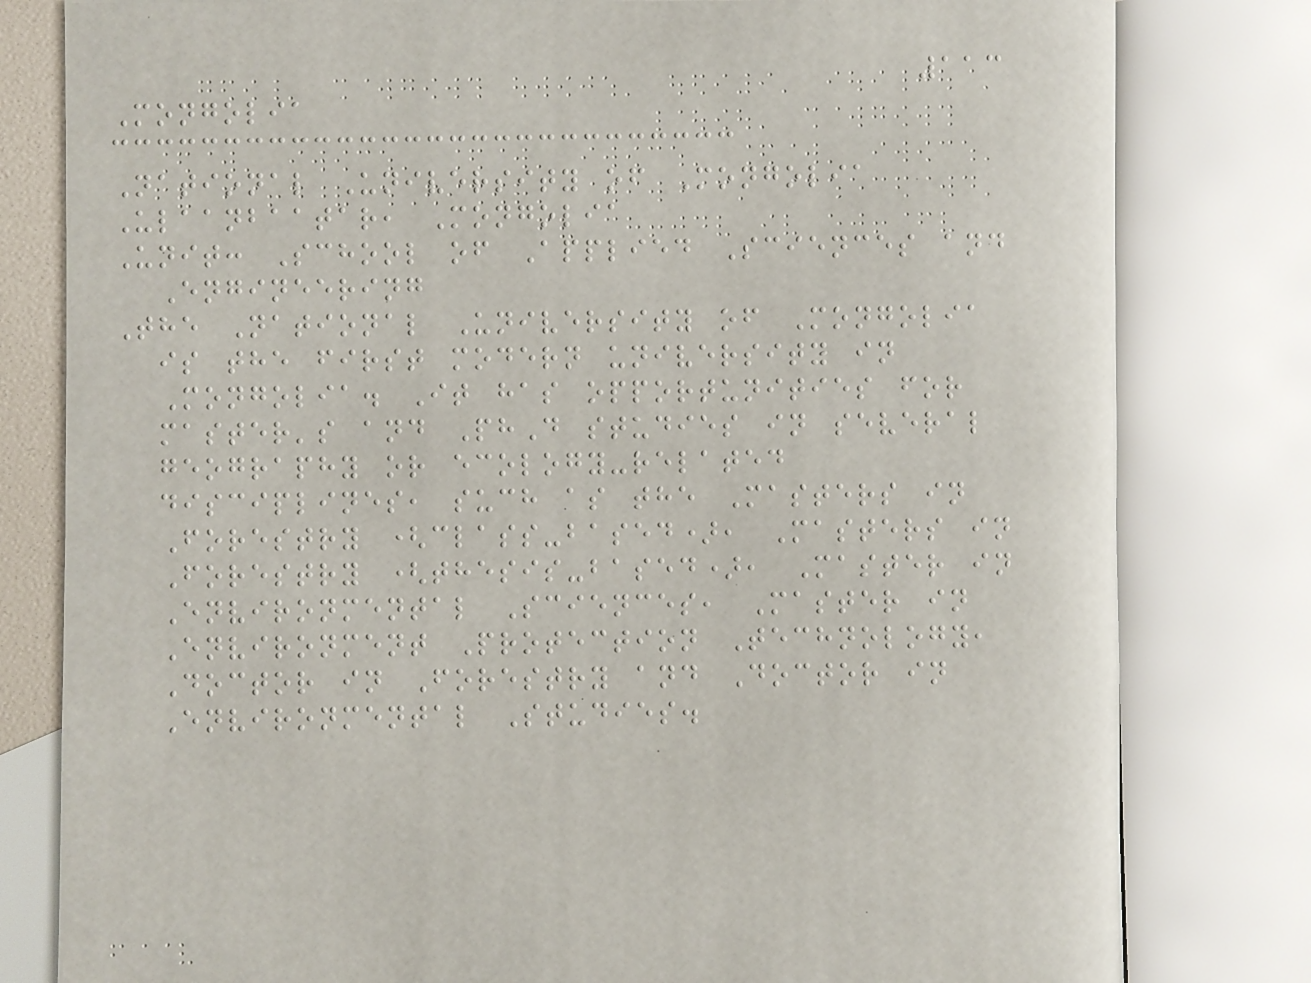113
Mongolia
National University of Mongolia
Ulaanbaatar, Mongolia
Unit: School of Applied Sciences and
Engineering
The National University of Mongolia
is the first modern university in
Mongolia. It has opportunities for
master's and PhD studies in several
geography or ecology-related
disciplines, such as the Masters in
Forestry (class-based), Masters in
Forestry (thesis-based), Master in
Environmental Sciences, Master in
Environment Protection Technology,
Doctor in Forestry and Doctor in
Environmental Studies.
